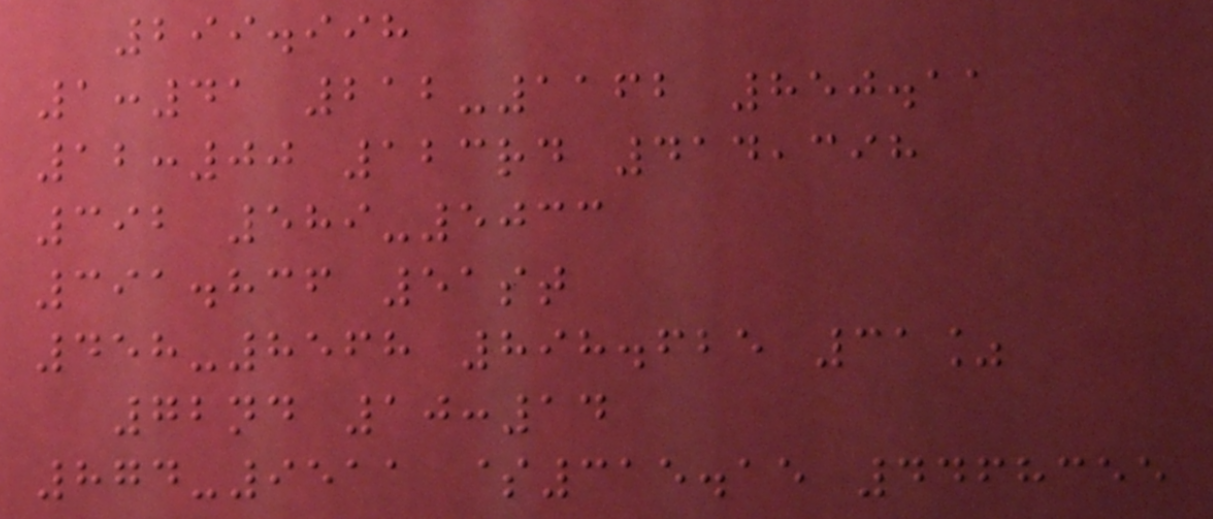299.998
1:41 212-1162 850.11
12:00 123rd 414,398
392 589-5033
391.836 51st
458-8568 898.625 31%
72nd 10:14
874-9511 $315.15 4468355
